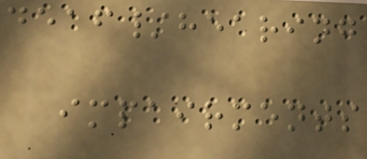deaf/hearing
impairments
